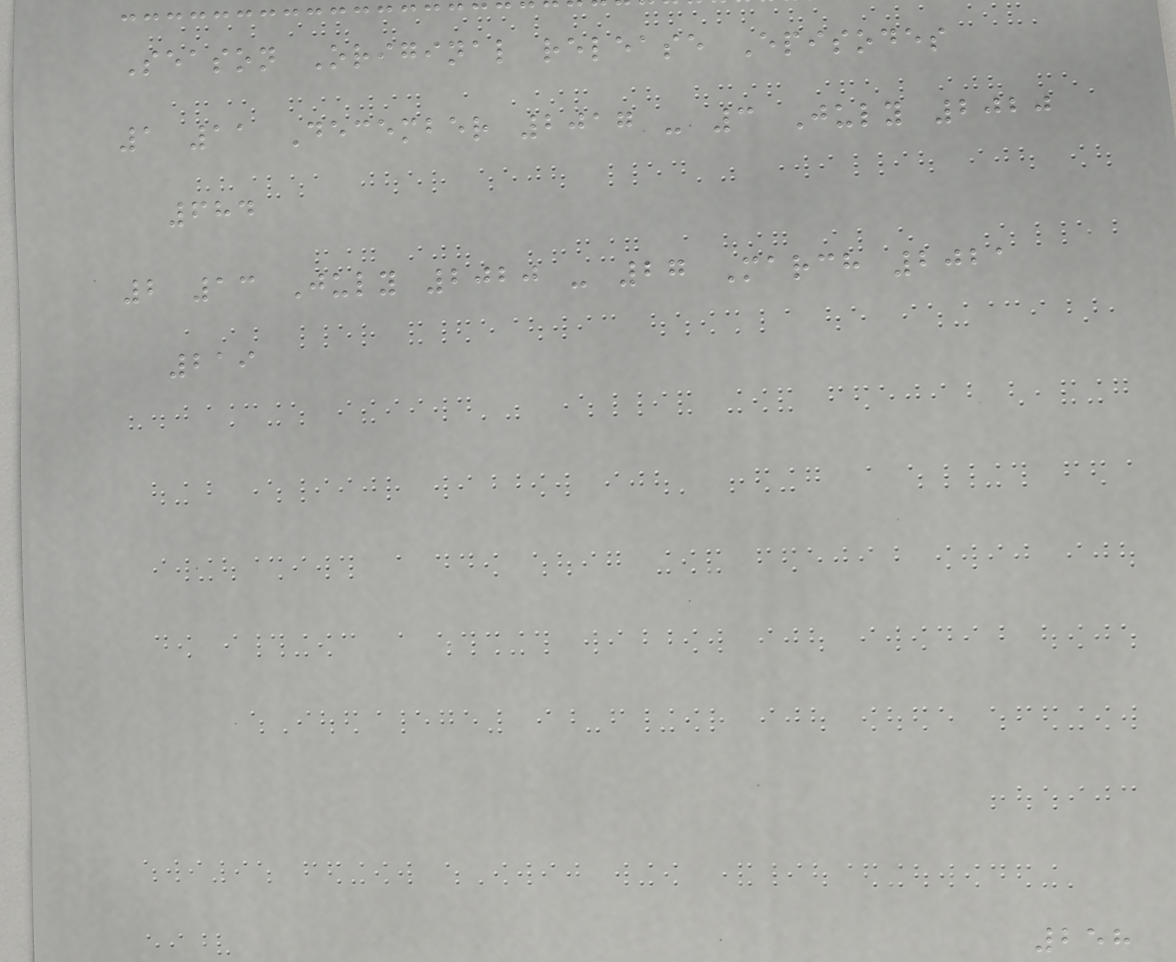Season Original release Episodes
1 11 December 2017 - 3 July 2020
684
2 13 July 2020 - 27 March 2021
219
258
